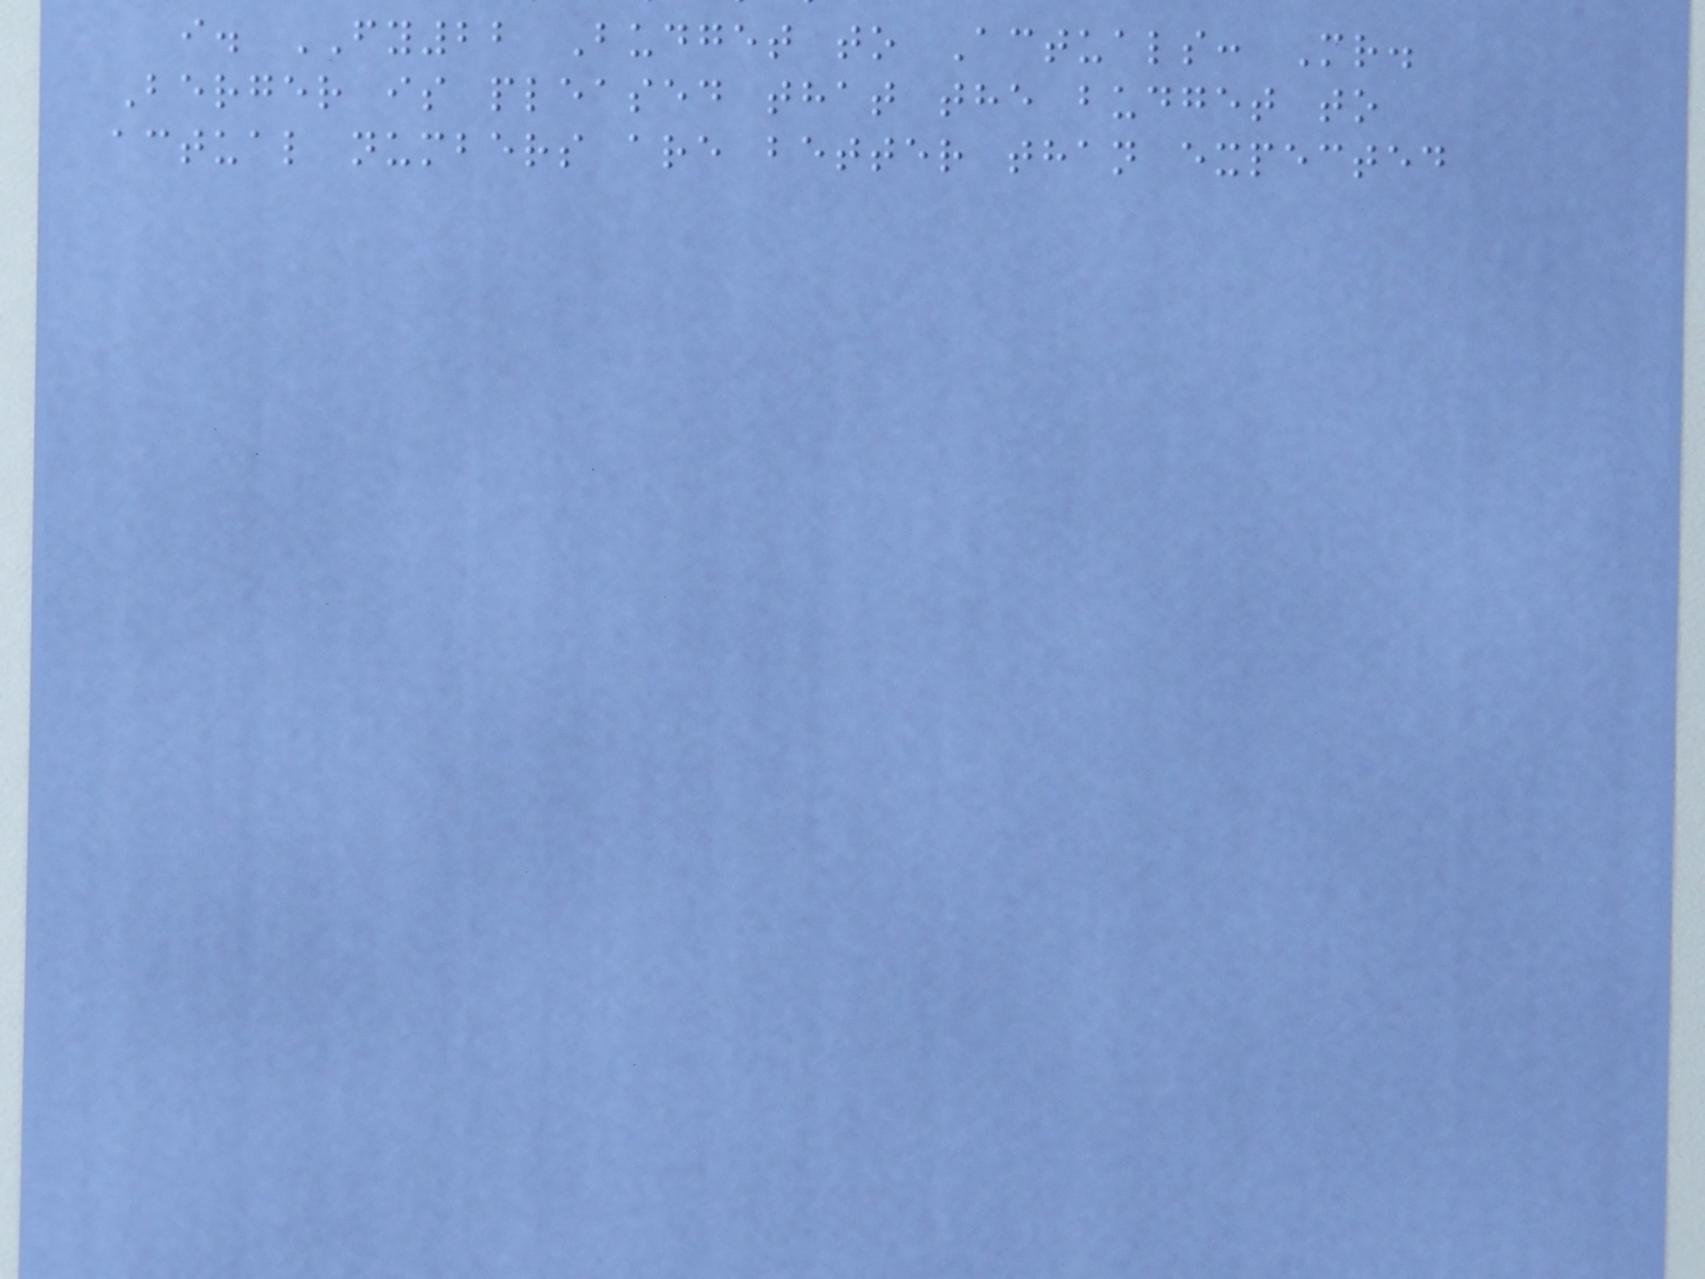i. FY22 Budget to Actuals: Mr.
Berger is pleased that the budget to
actual numbers are better than expected
